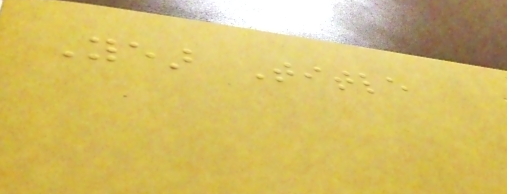Year Title
